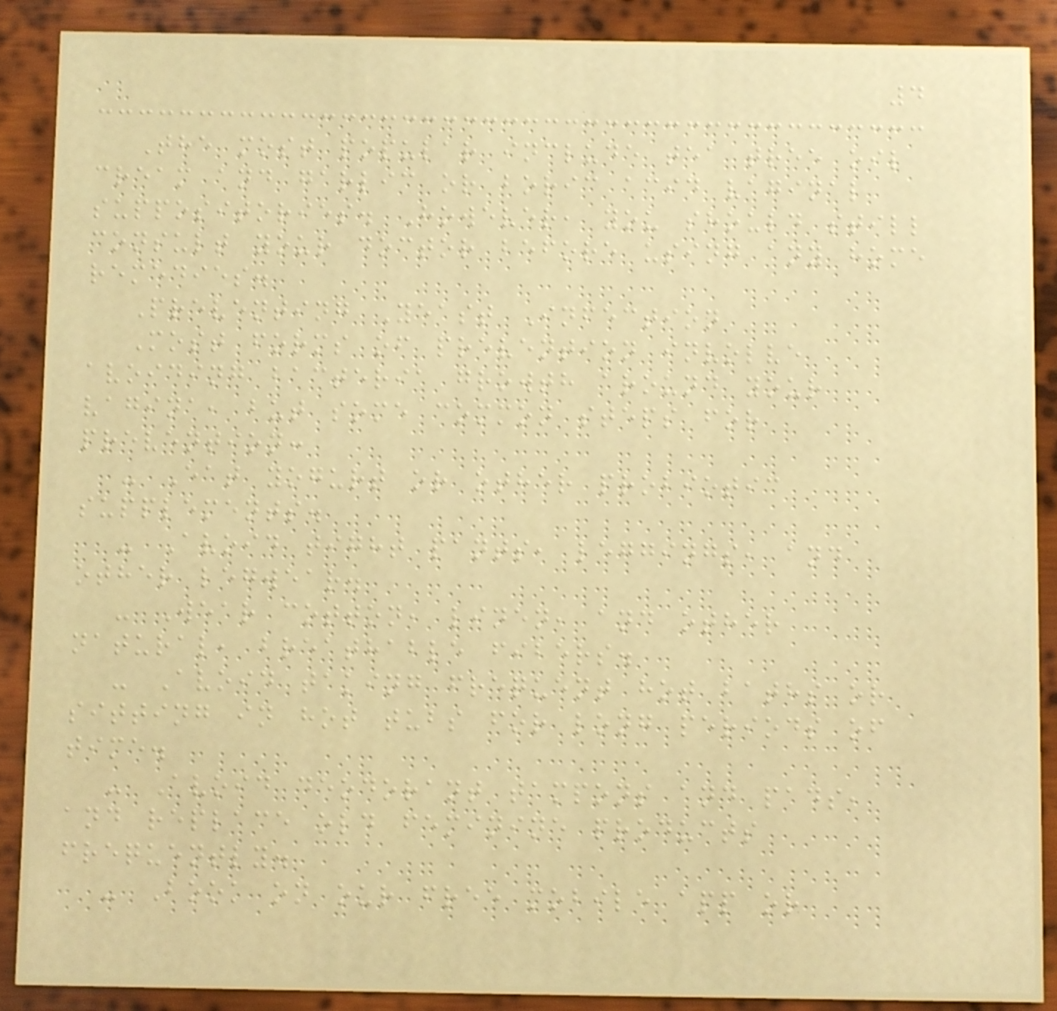4
The most popular include tea tree oil
cream and garlic or boric acid vaginal
suppositories. However, you should still
consult your doctor before using any home
remedies.
Preventing Yeast Infection
Most forms of prevention involve
avoiding bacteria growth around your
vagina, but some common steps for
prevention:
- Eat yogurt or other probiotic
supplements.
- Avoid tight pants, leggings, and
other legwear.
- Wear cotton, linen, and other
natural, breathable fibers.
- Avoid taking frequent hot baths or
sitting in hot tubs for long periods of
time.
- Avoid deodorant tampons and pads,
and replace old feminine products
frequently.
- Book on our free mobile app or
